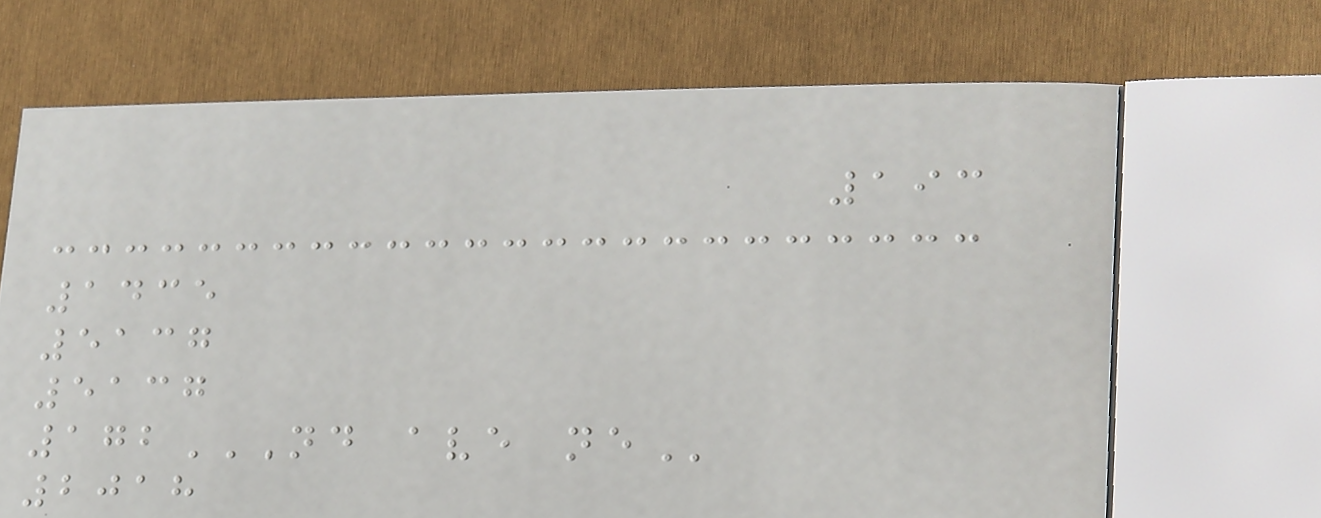193
1435
5137
5137
172ND AVE NE
2018
